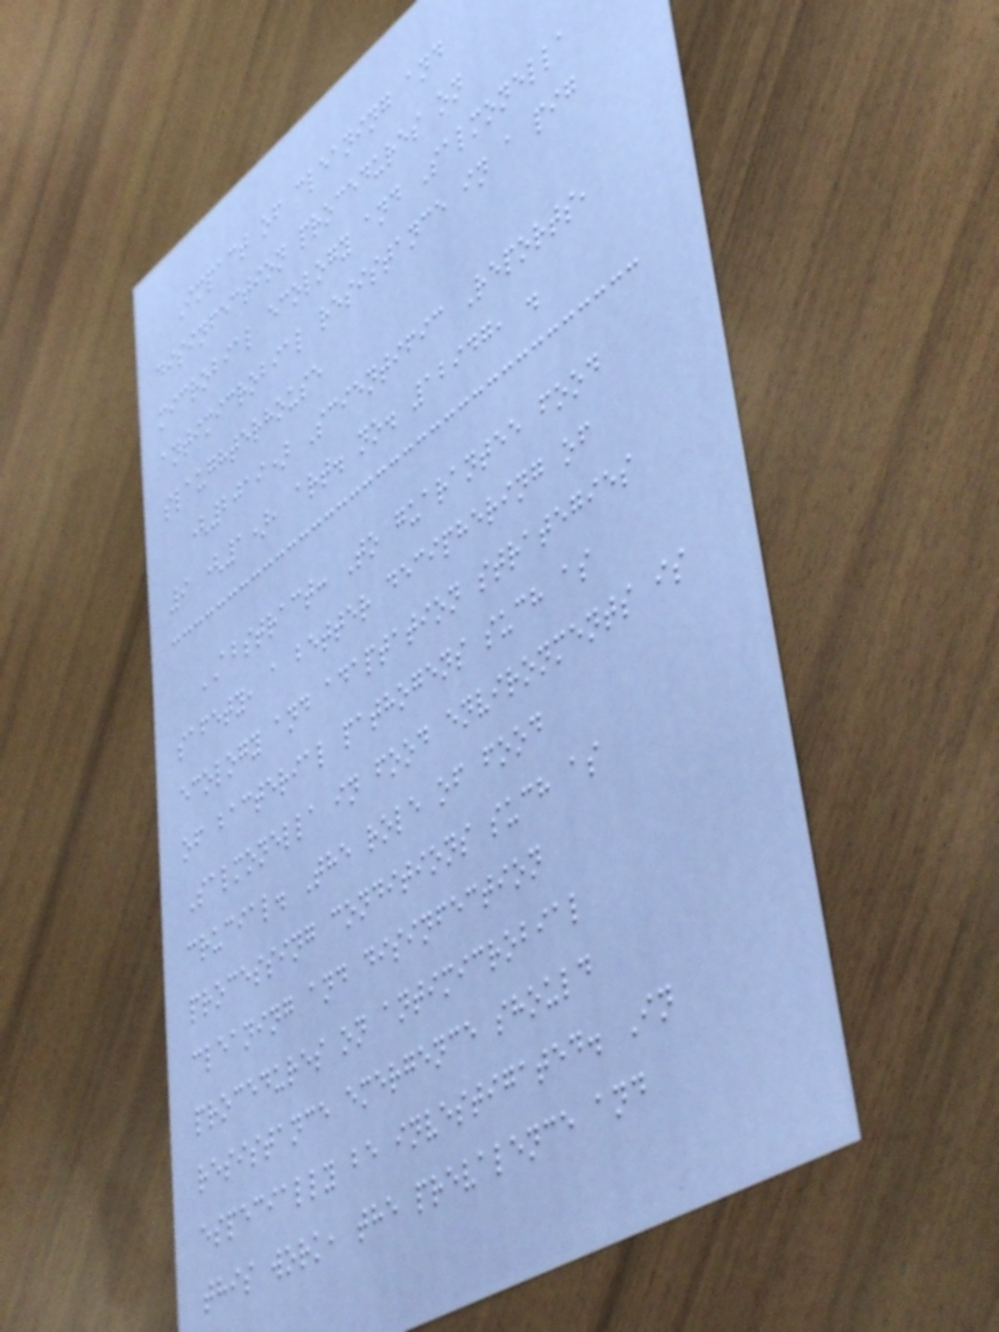Impact of cleaning and
disinfection procedures on
microbial ecology and Salmonella
antimicrobial resistance in a pig
slaughterhouse
(2019) Scientific Reports,
9 (1), art. no. 12947, .
ABSTRACT: To guarantee food
safety, a better deciphering of
ecology and adaptation strategies
of bacterial pathogens such as
Salmonella in food environments is
crucial. The role of food
processing conditions such as
cleaning and disinfection
procedures on antimicrobial
resistance emergence should
especially be investigated. In
this work, the prevalence and
